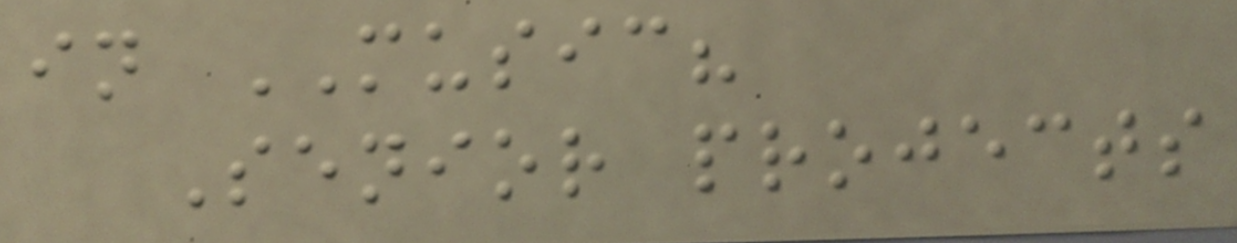in MUSIC?
Senior projects
